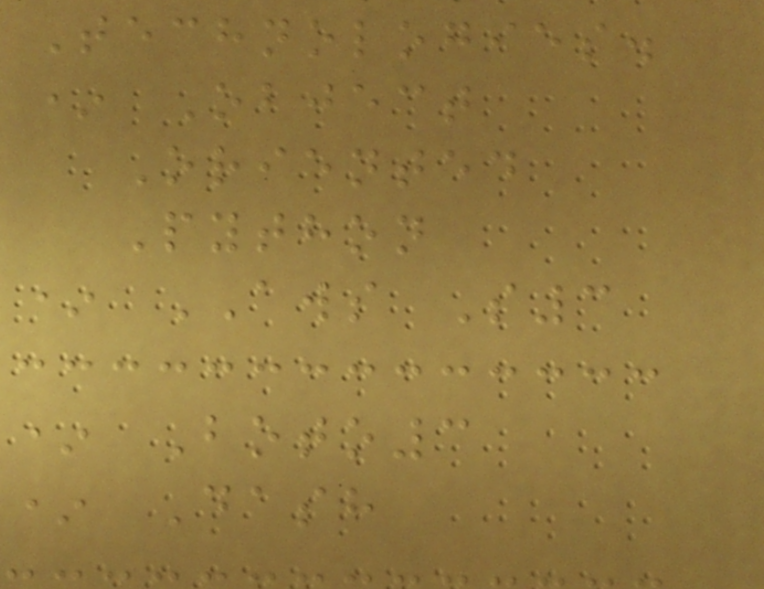Technologies.
* Object
Oriented
Python
* AWS S3
* Boto3
* Dash
